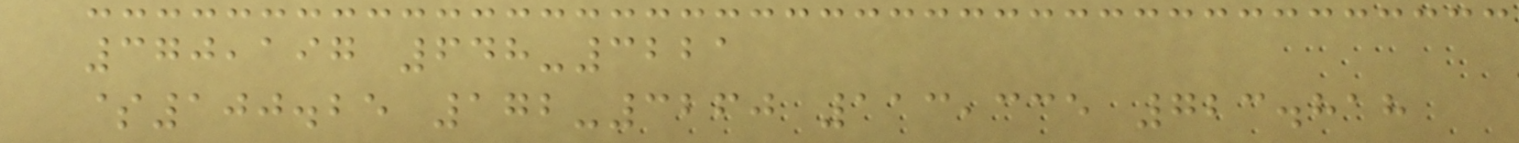370,197 648-3221
$100.25 172-3260 113,335 723.818
